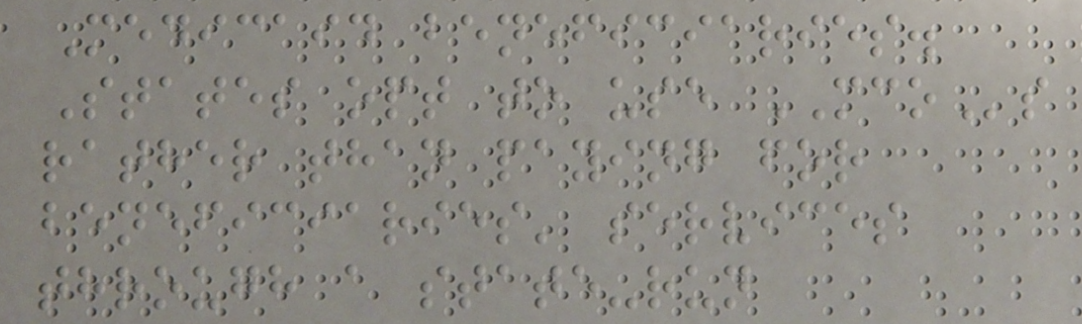Medicaid beneficiaries.
States opt to use MCOs
rather than paying for
beneficiaries' services
through a state-run
